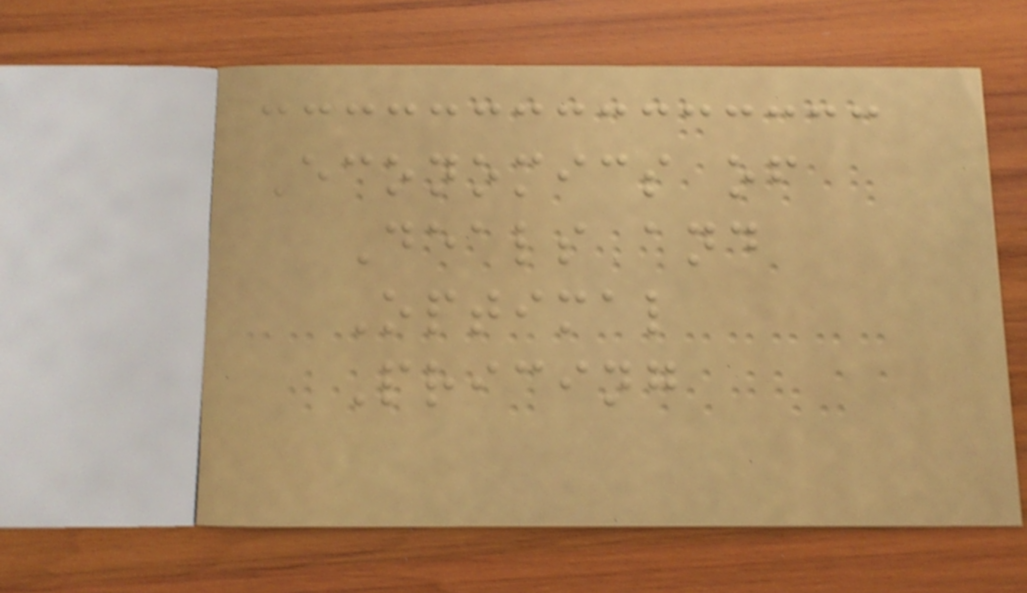Economics of
Deals and
Optimal
Pricing
